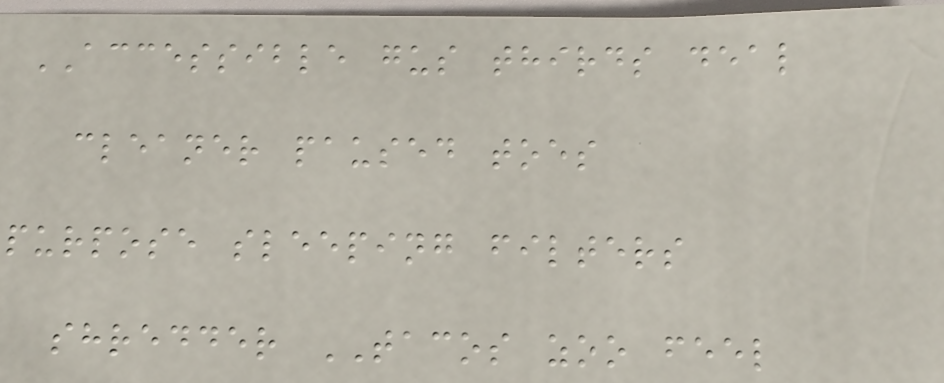ACCESSIBLE gus thirds deal
cleaner paused toes
purpose sleeping filters
shredder TACOS zoo feel
